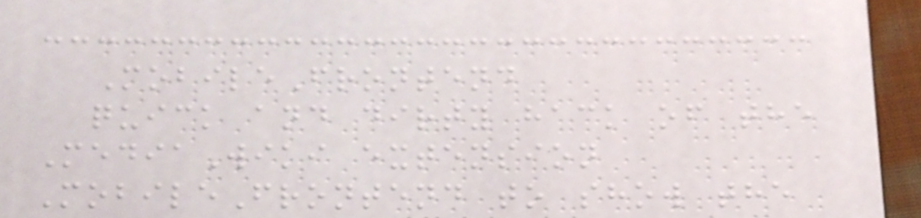MobileFrontend
quick and dirty hack of the
MediaWiki extension
MobileFrontend to show the
